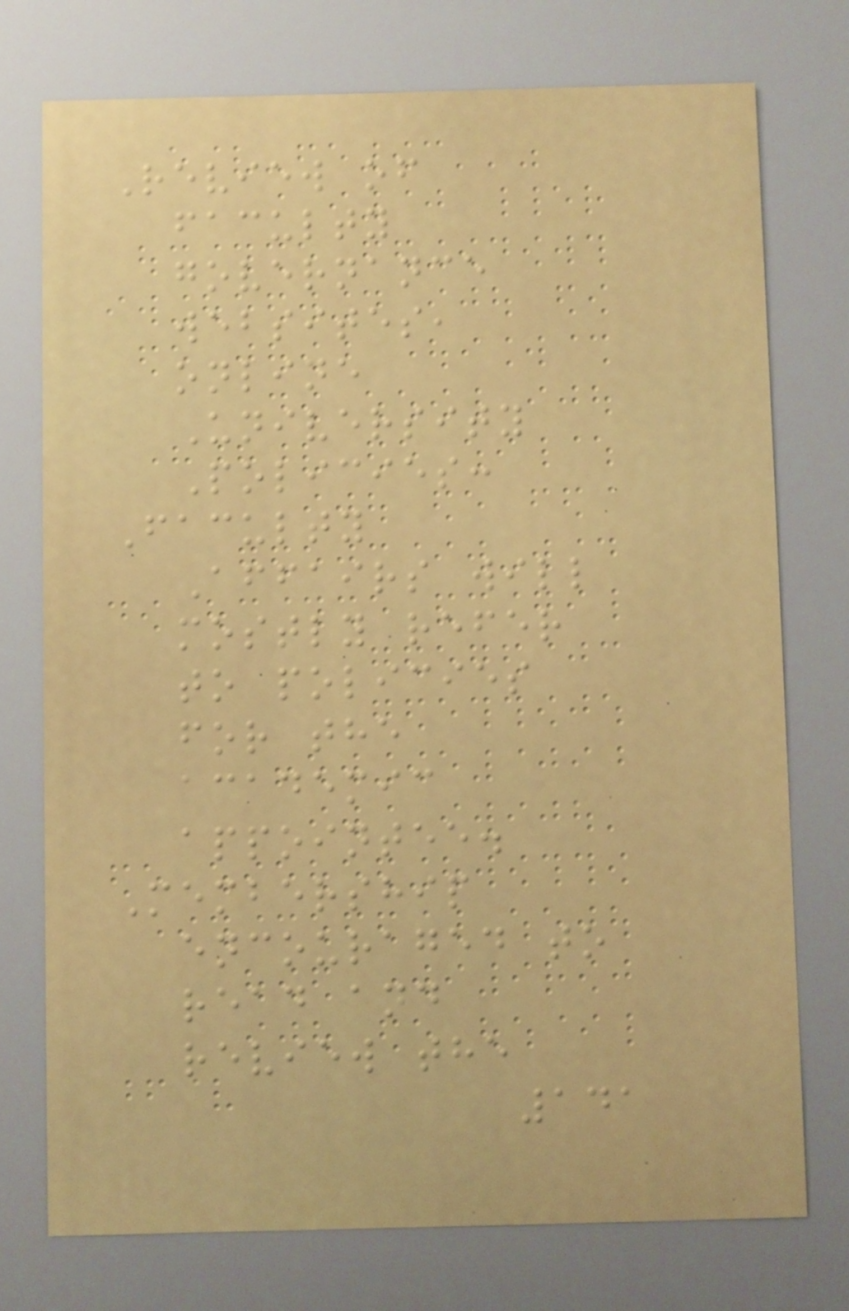Review of
faculty
governance
websites,
online
University
Policies:
Faculty
Affairs will
mostly refer
to policies
for the
academic
appointee.
Membership
encouraged to
read and
review the
141
